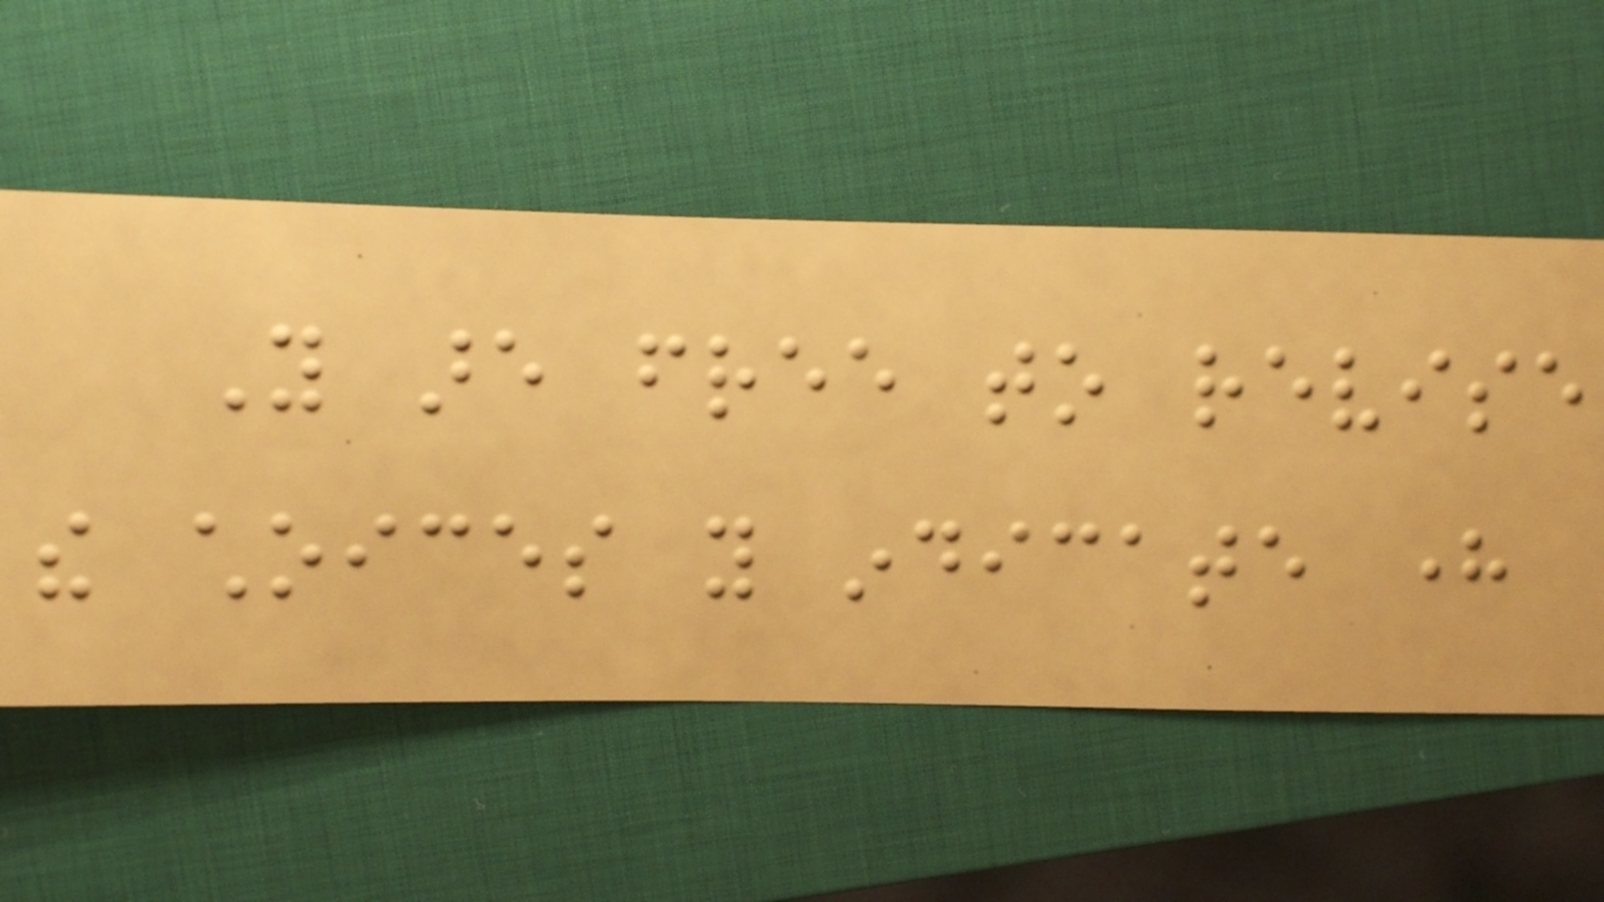You are free to revise
the choices you indicate here
